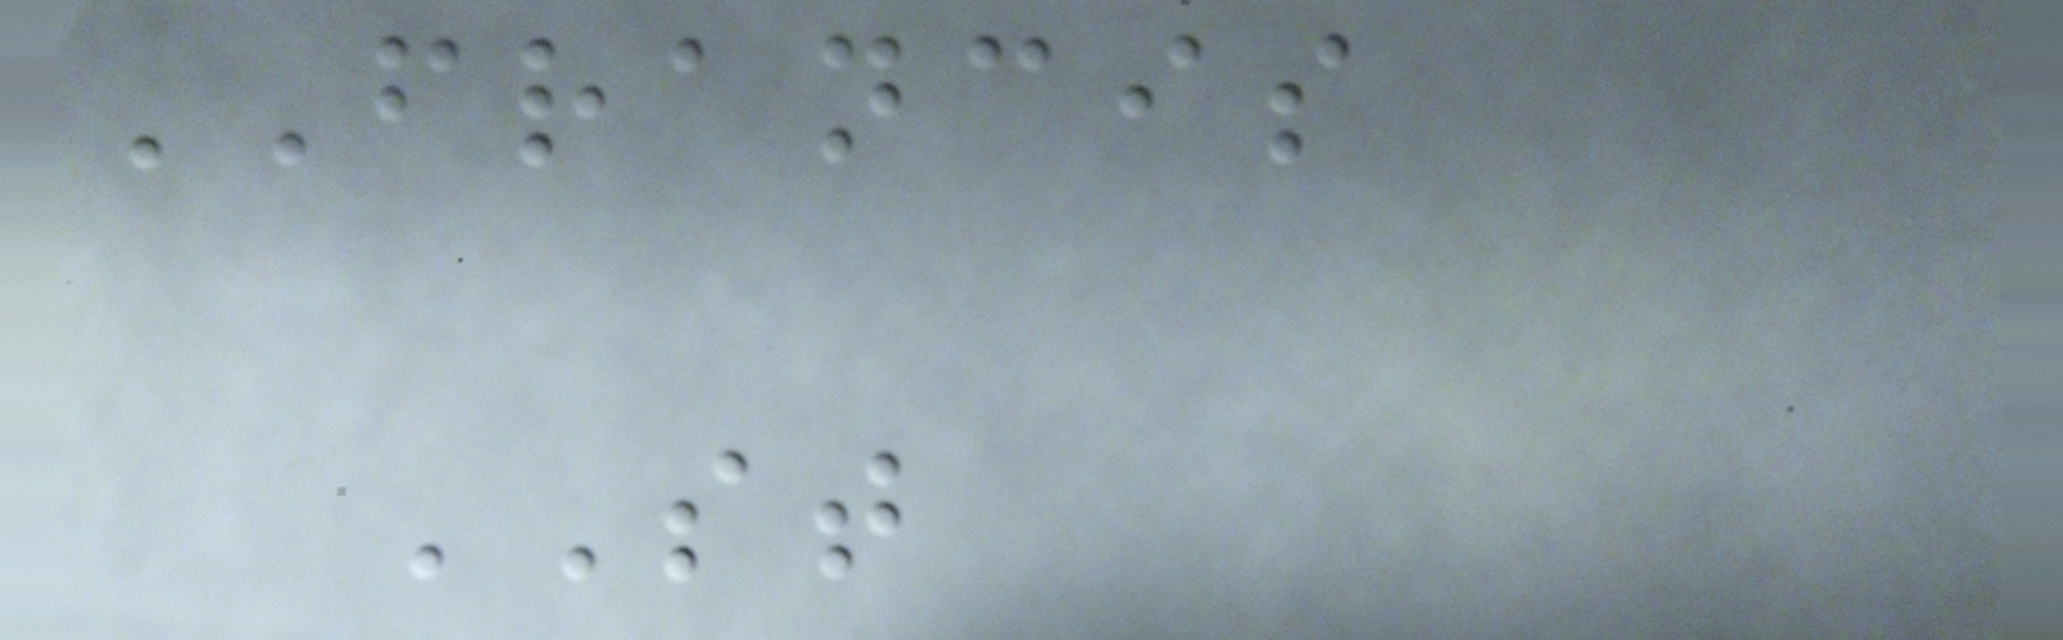FRANCIS
ST
